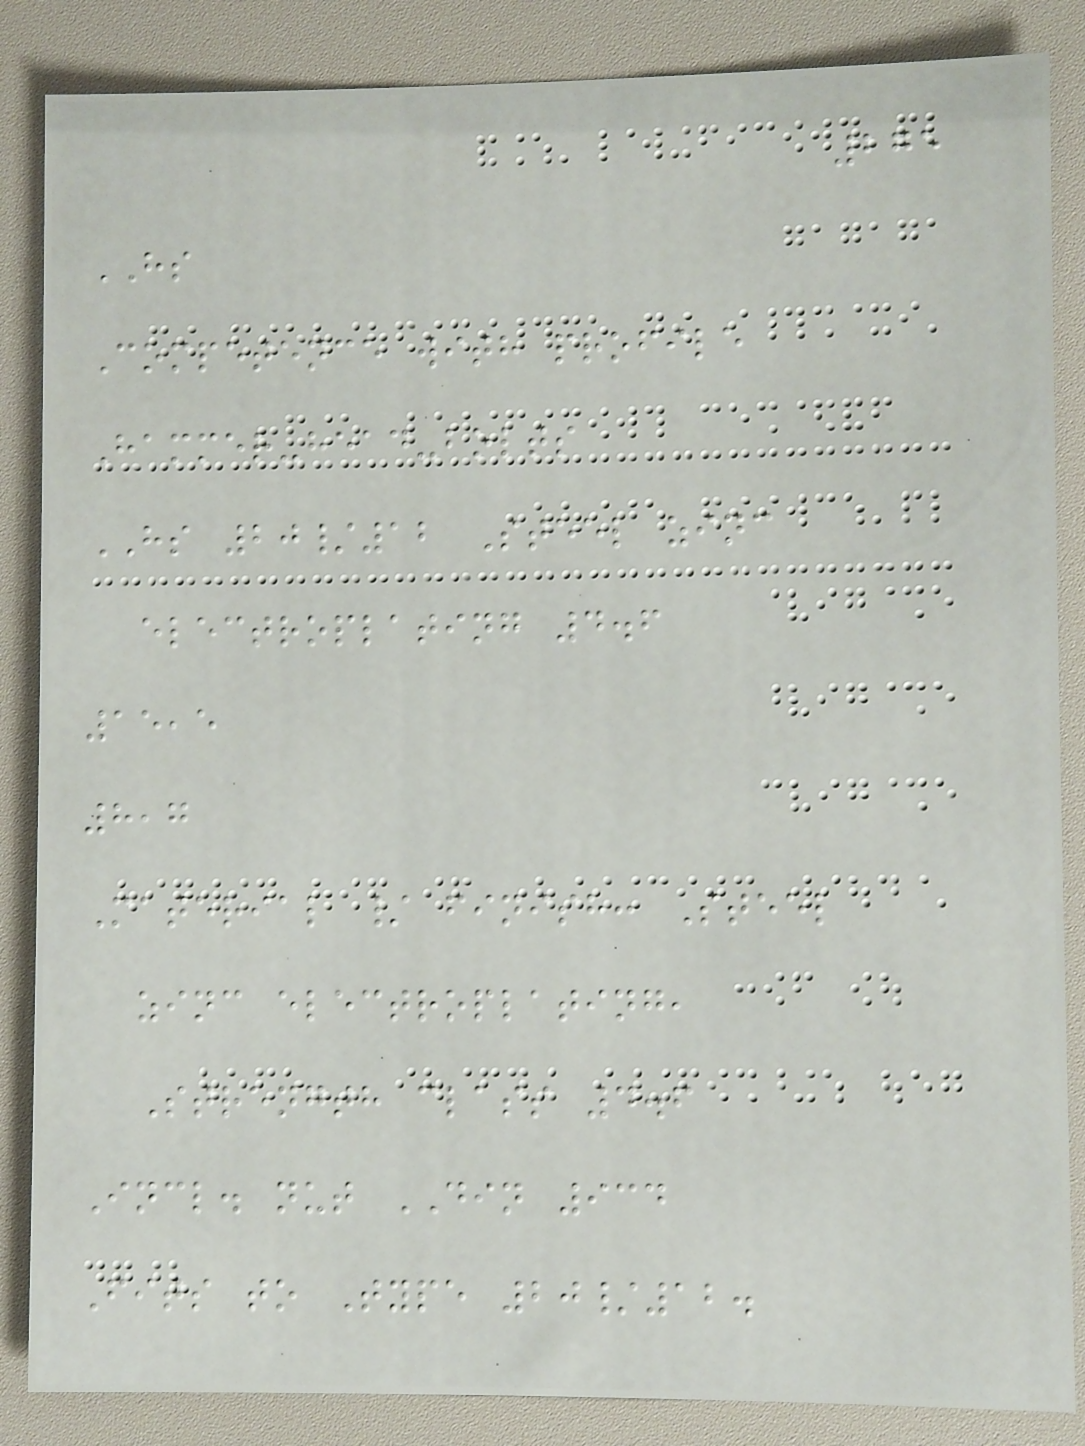275
HS
Competence with profile
Hammer-head-bolts
HS 20/12 Steel zinc
electroplating 4.6
15,5
8,7
Material / finish: Steel
zinc electroplating,
Strength class 4.6
Incl. nut DIN 934
Fits to Type 20/12.
